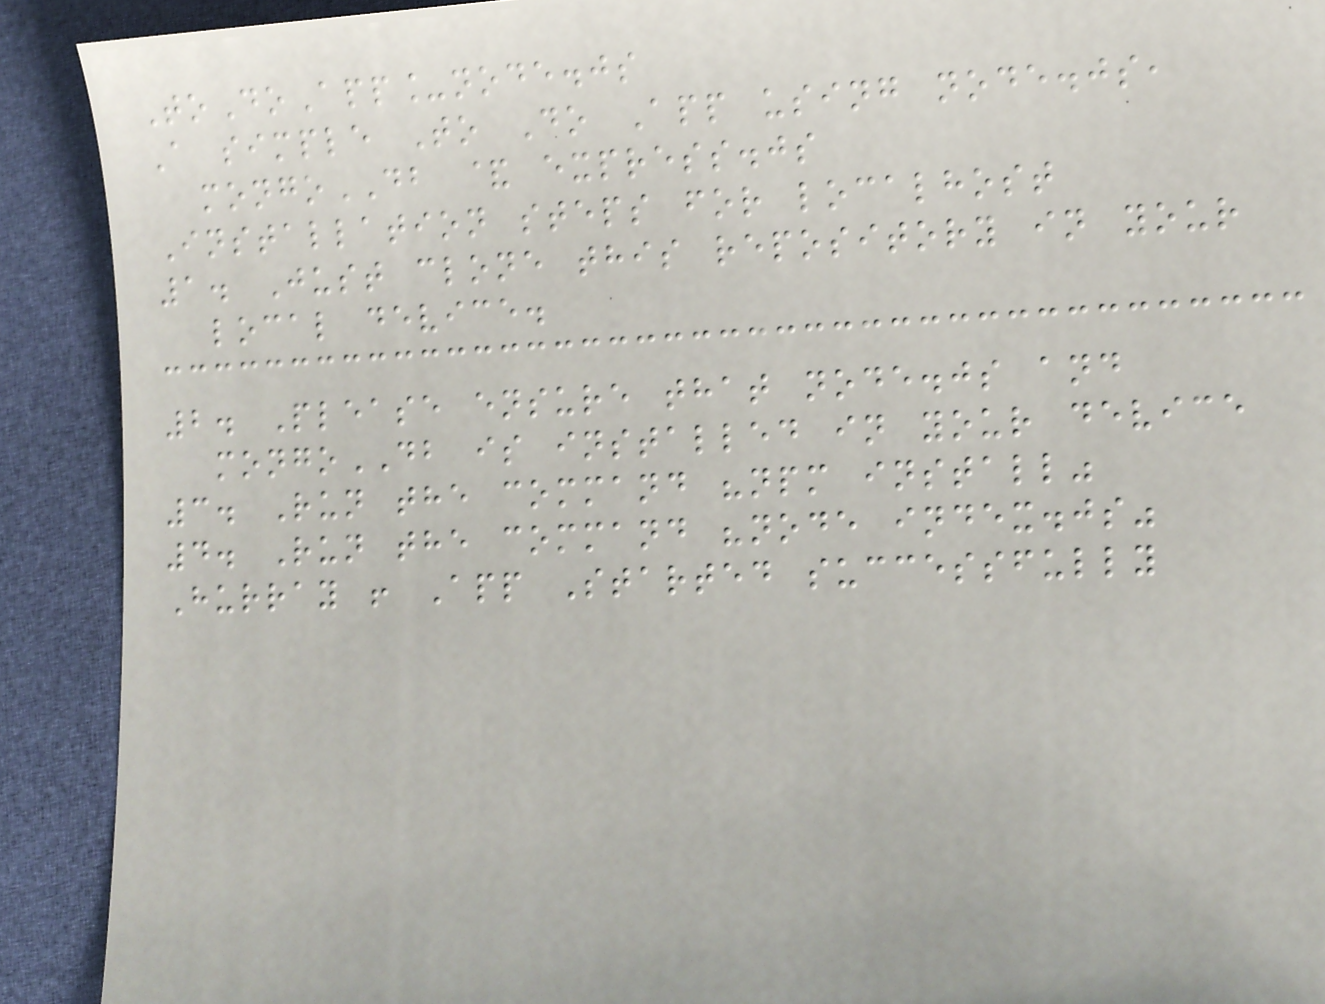ToDoApp_node.js
A simple To Do App using node.js,
mongoDB & express.js
Installation steps for localhost
1. Just clone this repository in your
local device.
2. Please ensure that node.js and
mongoDB is installed in your device
3. Run the command "npm install"
4. Run the command "node index.js"
Hurray ! App Started successfully
